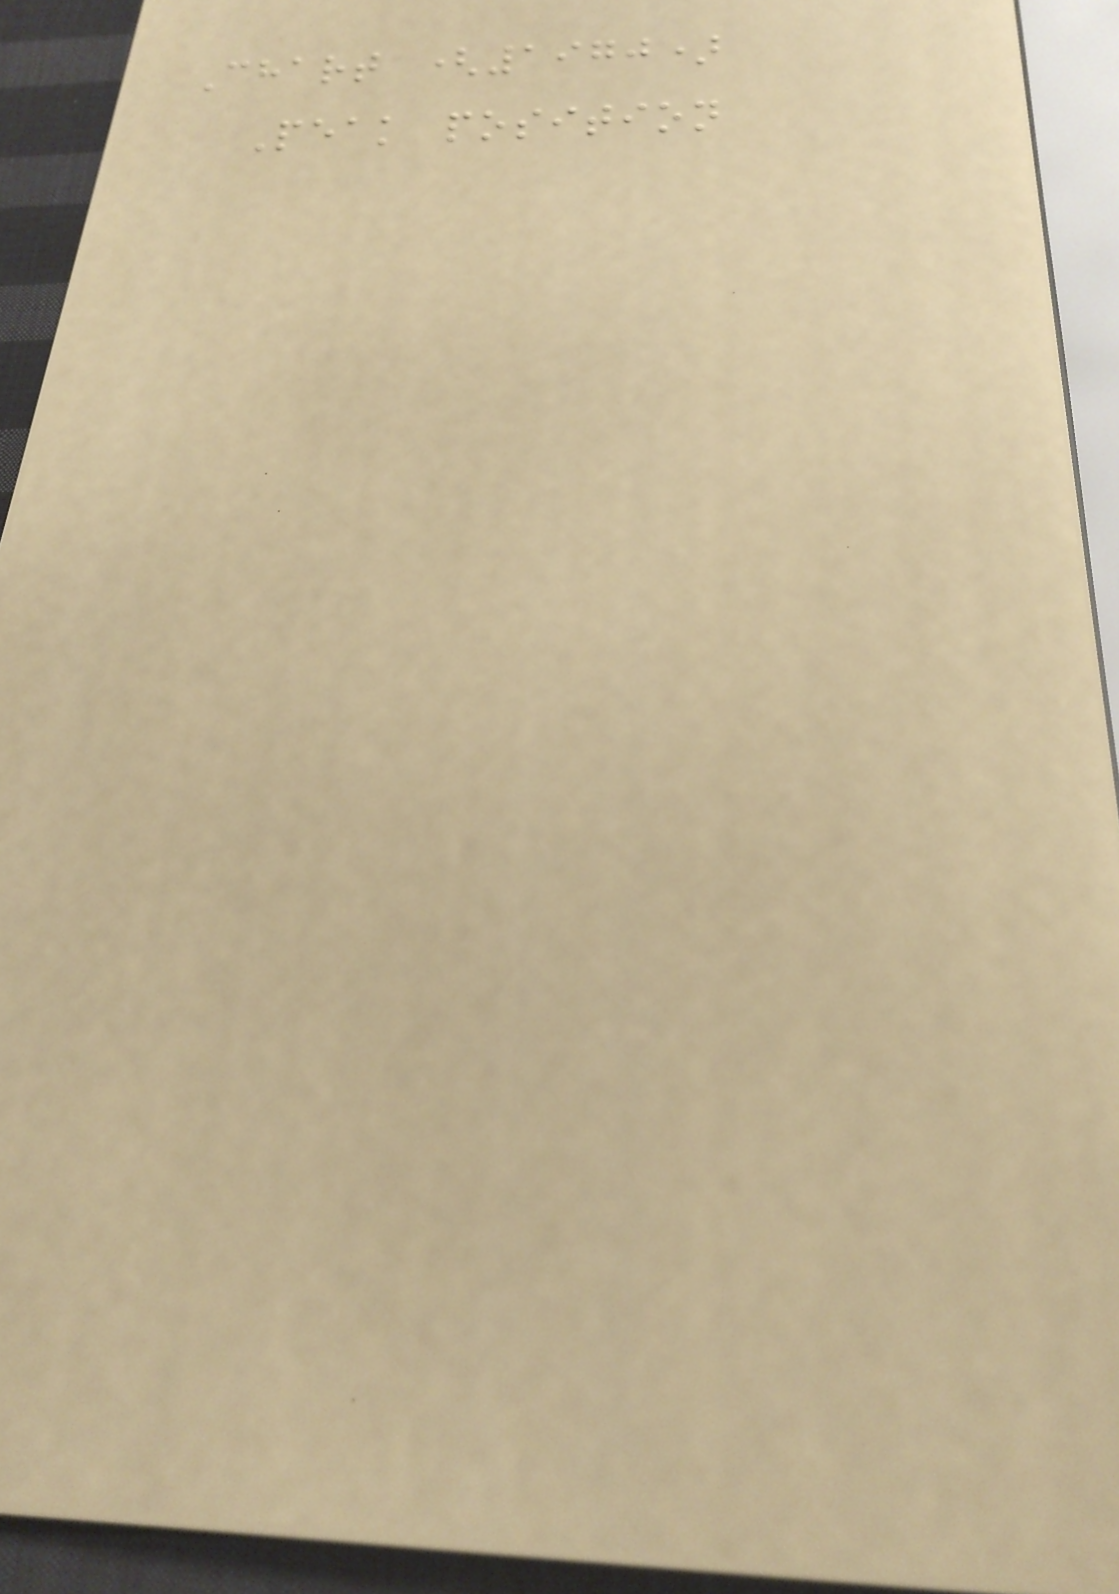Chart (1970)
Peak position
